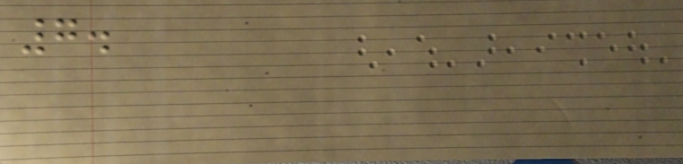7.
